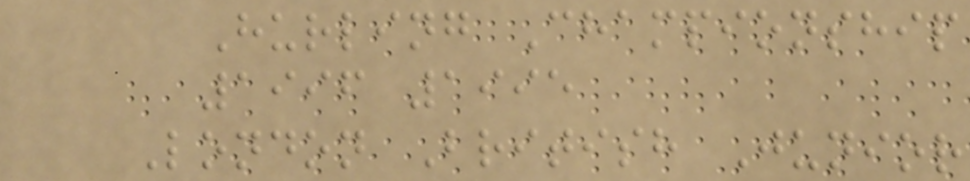Hurling Championship
1996 1995
London British Junior
